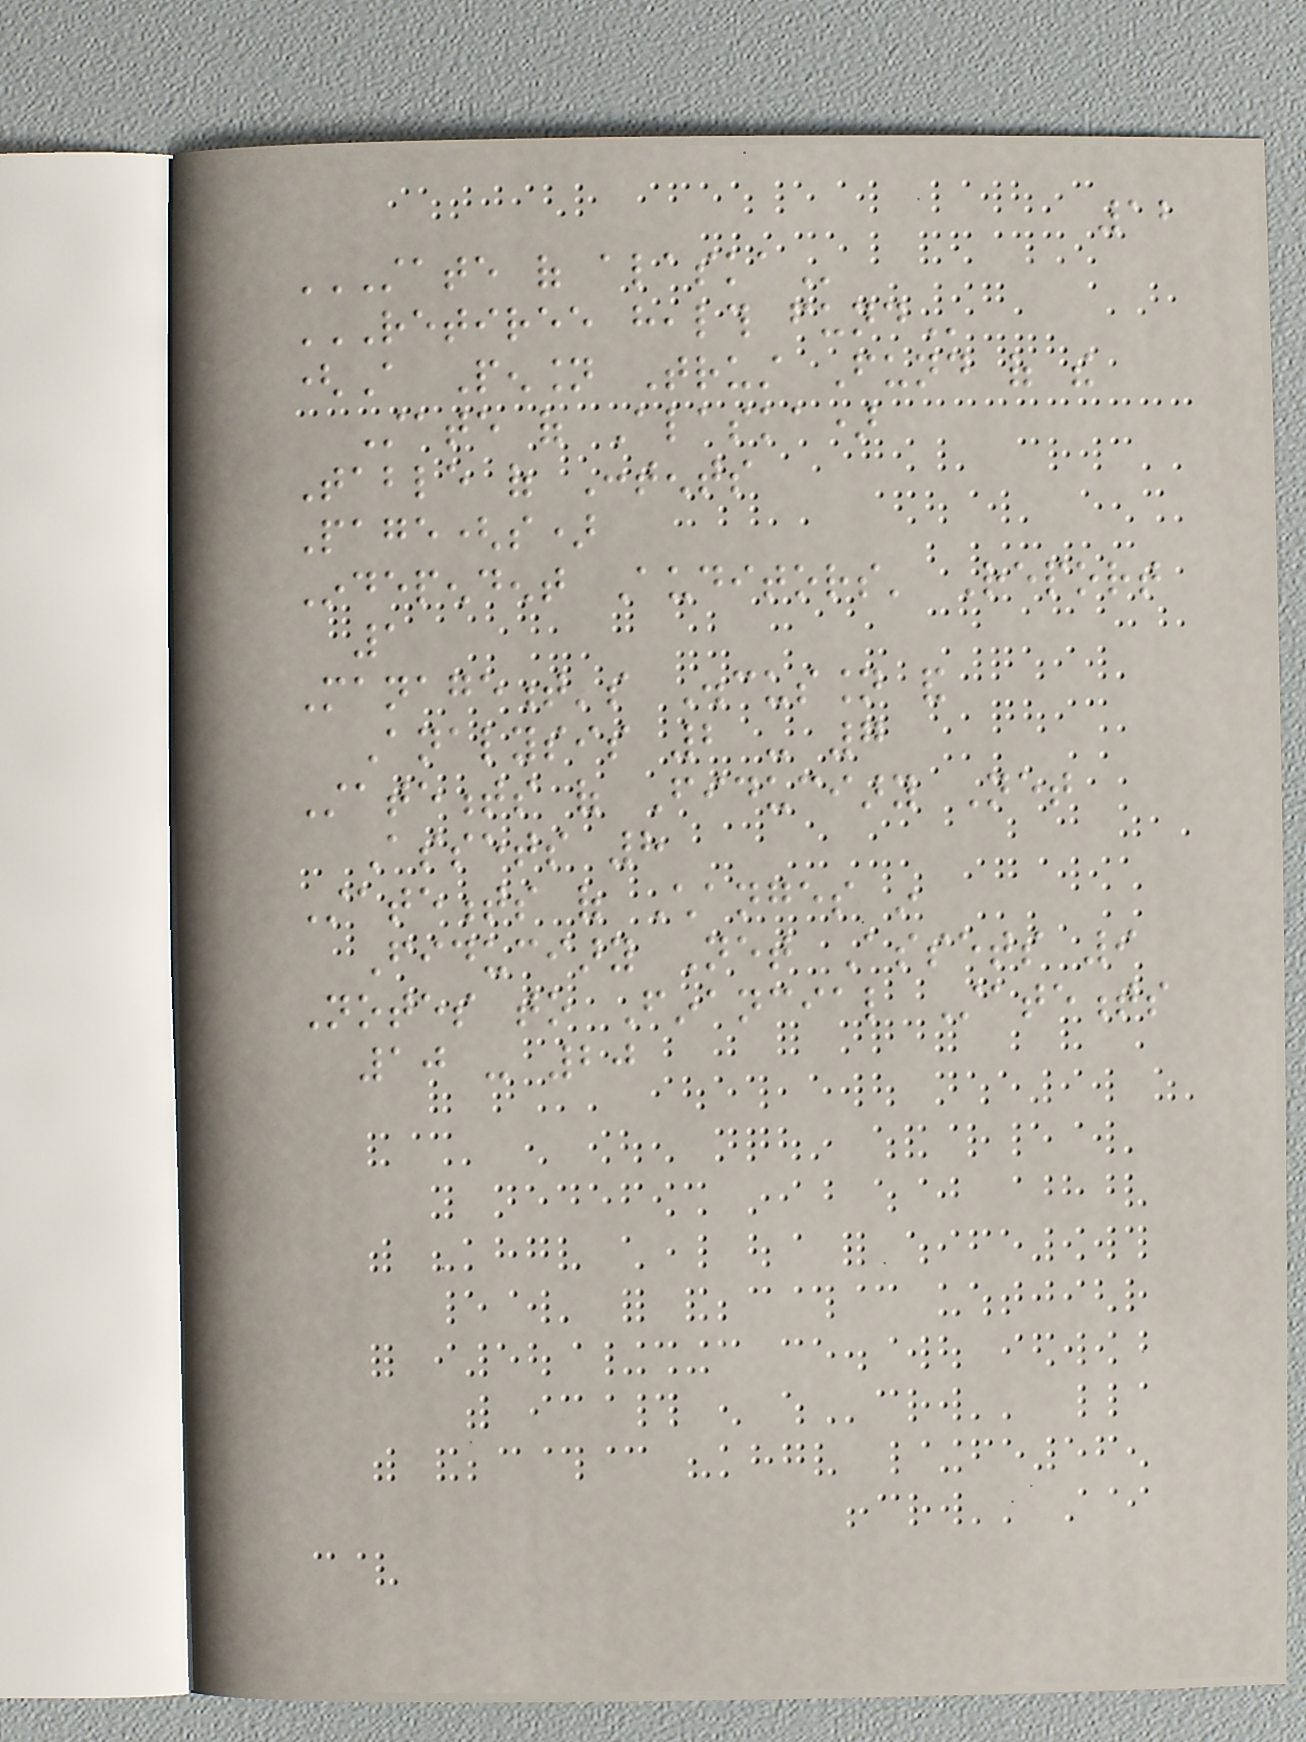12
STATE OF ALASKA
RETIREE HEALTH FUND
(A Pension Trust Fund of the
State of Alaska)
Table of Contents
Page(s)
Independent Auditors' Report
1
Management's Discussion and
Analysis 2 - 7
Statements of Fiduciary Net
Assets 8
Statements of Changes in
Fiduciary Net Assets 9
Notes to Financial Statements
10 - 20
